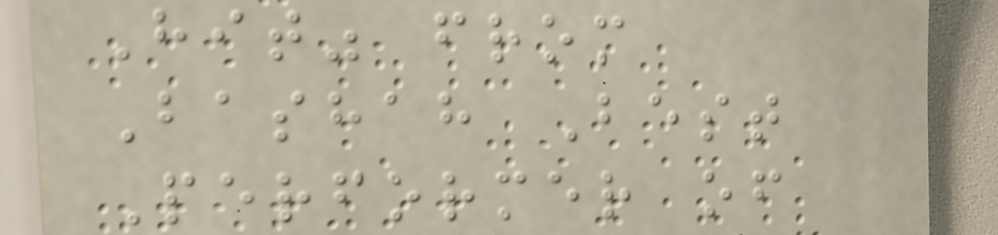Hit" from
Bashah Best
Performer of
